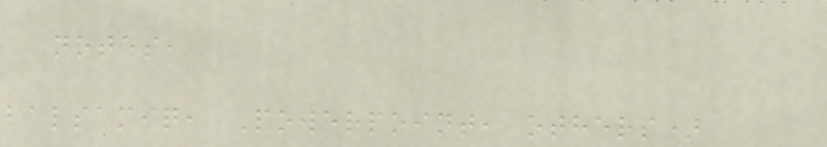notes,
balsamiq, Powerpoint, others)
